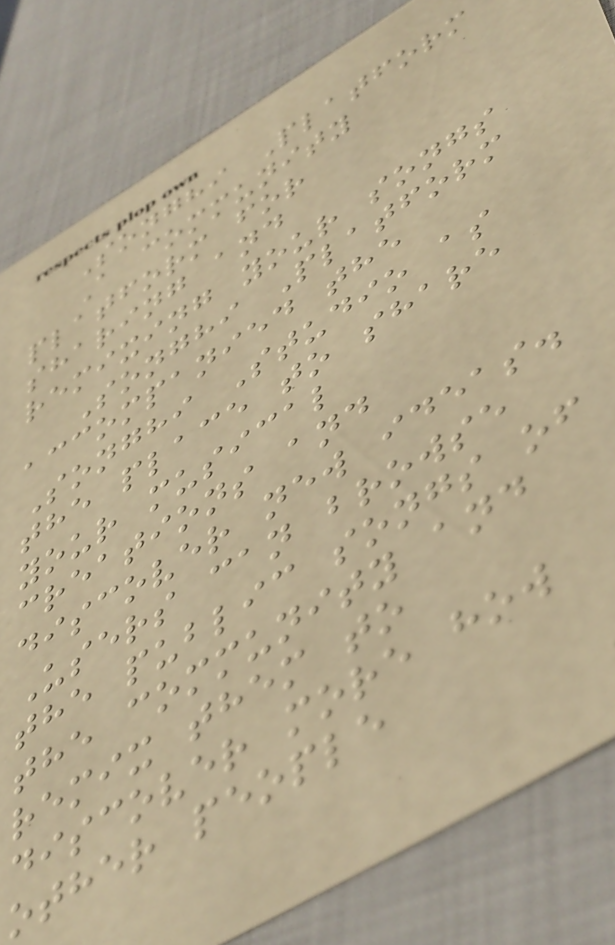Songhi Platform
A community
platform for
sharing and
remixing your songs
Songhi Platform
accompanied the
Songhi Studio as
the place to share
your musical
creations and
discover new ideas.
Users can browse
the public songs of
the community and
remix them to
discover more how
other people
